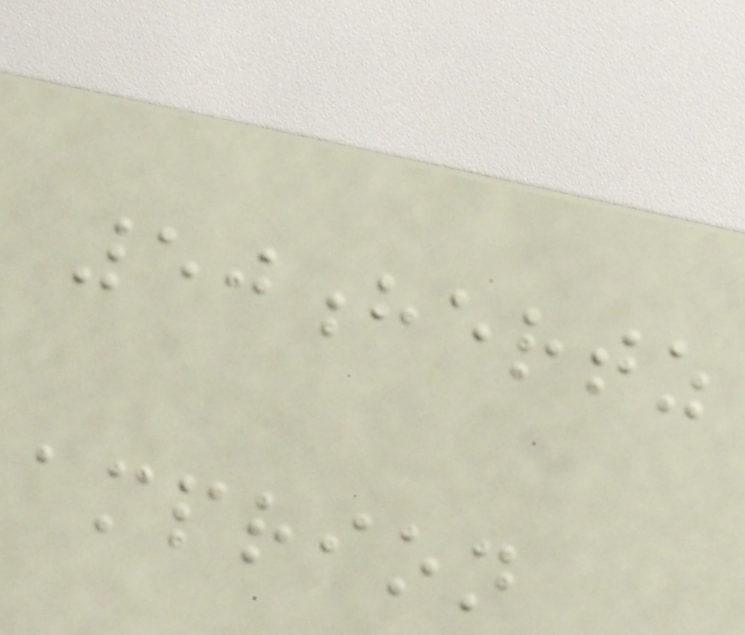50hertz
amprion
